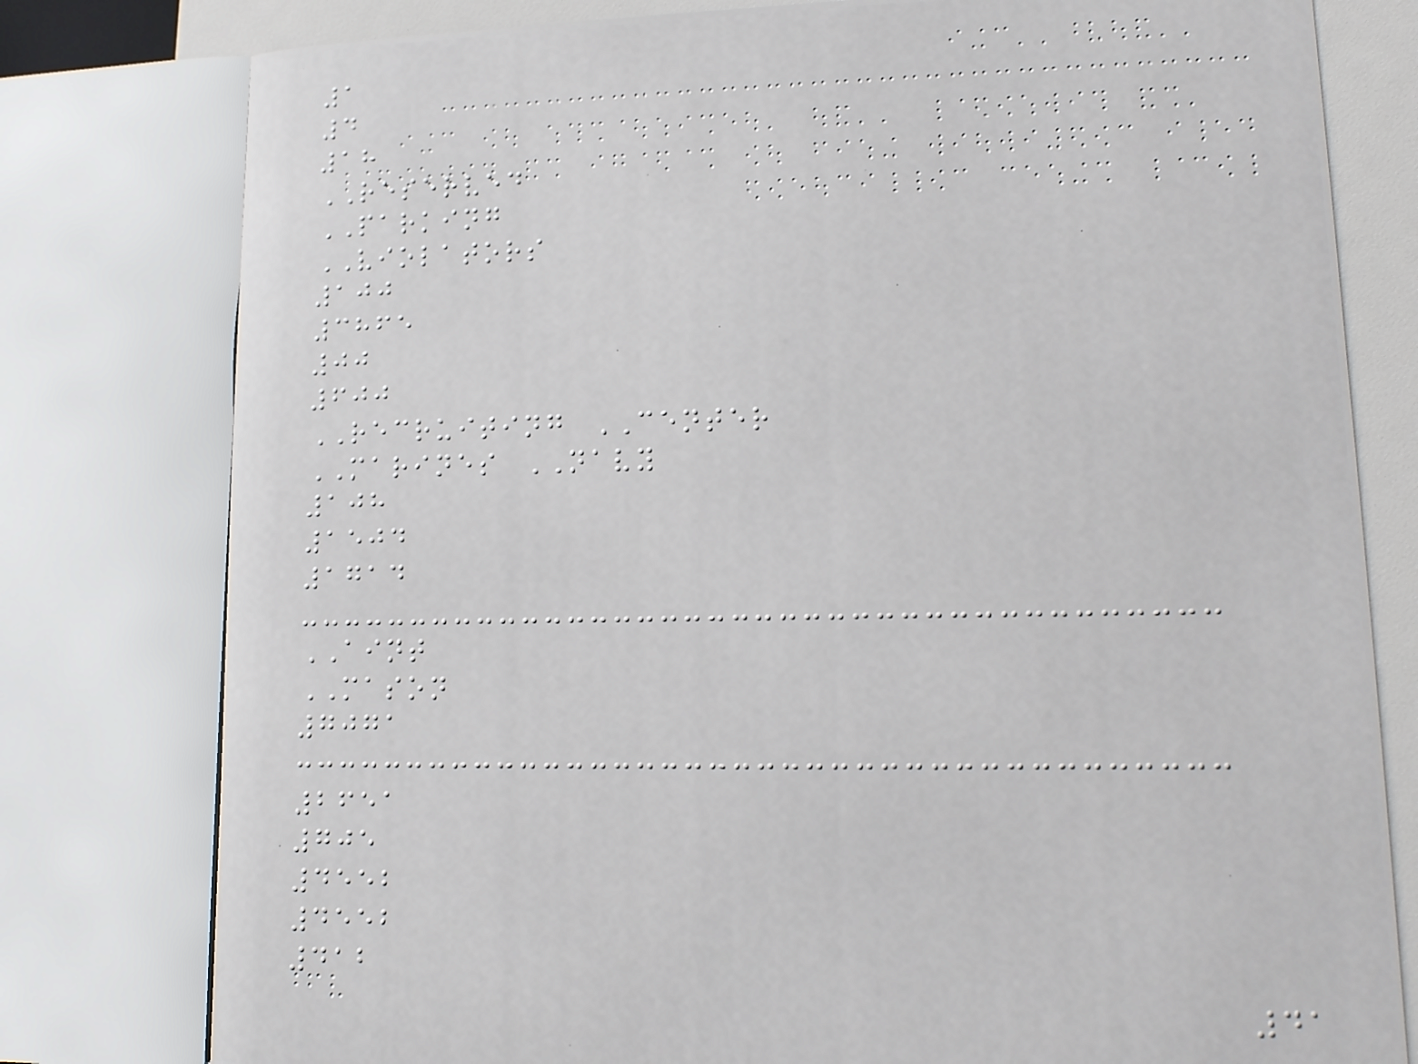1
4
18
RESERVED
PARKING
VIOLATORS
100
3865
00
600
RECRUITING CENTER
MARINES NAVY
108
1504
1714
AINT
MASON
7071
2651
705
4552
4552
412
41
